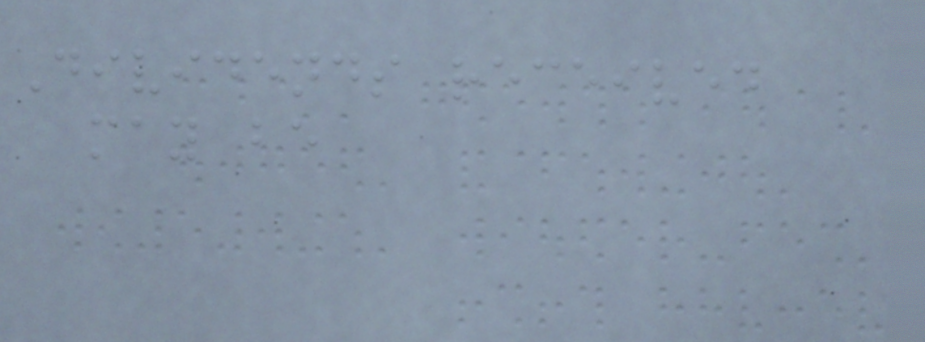Dividends received
may be
